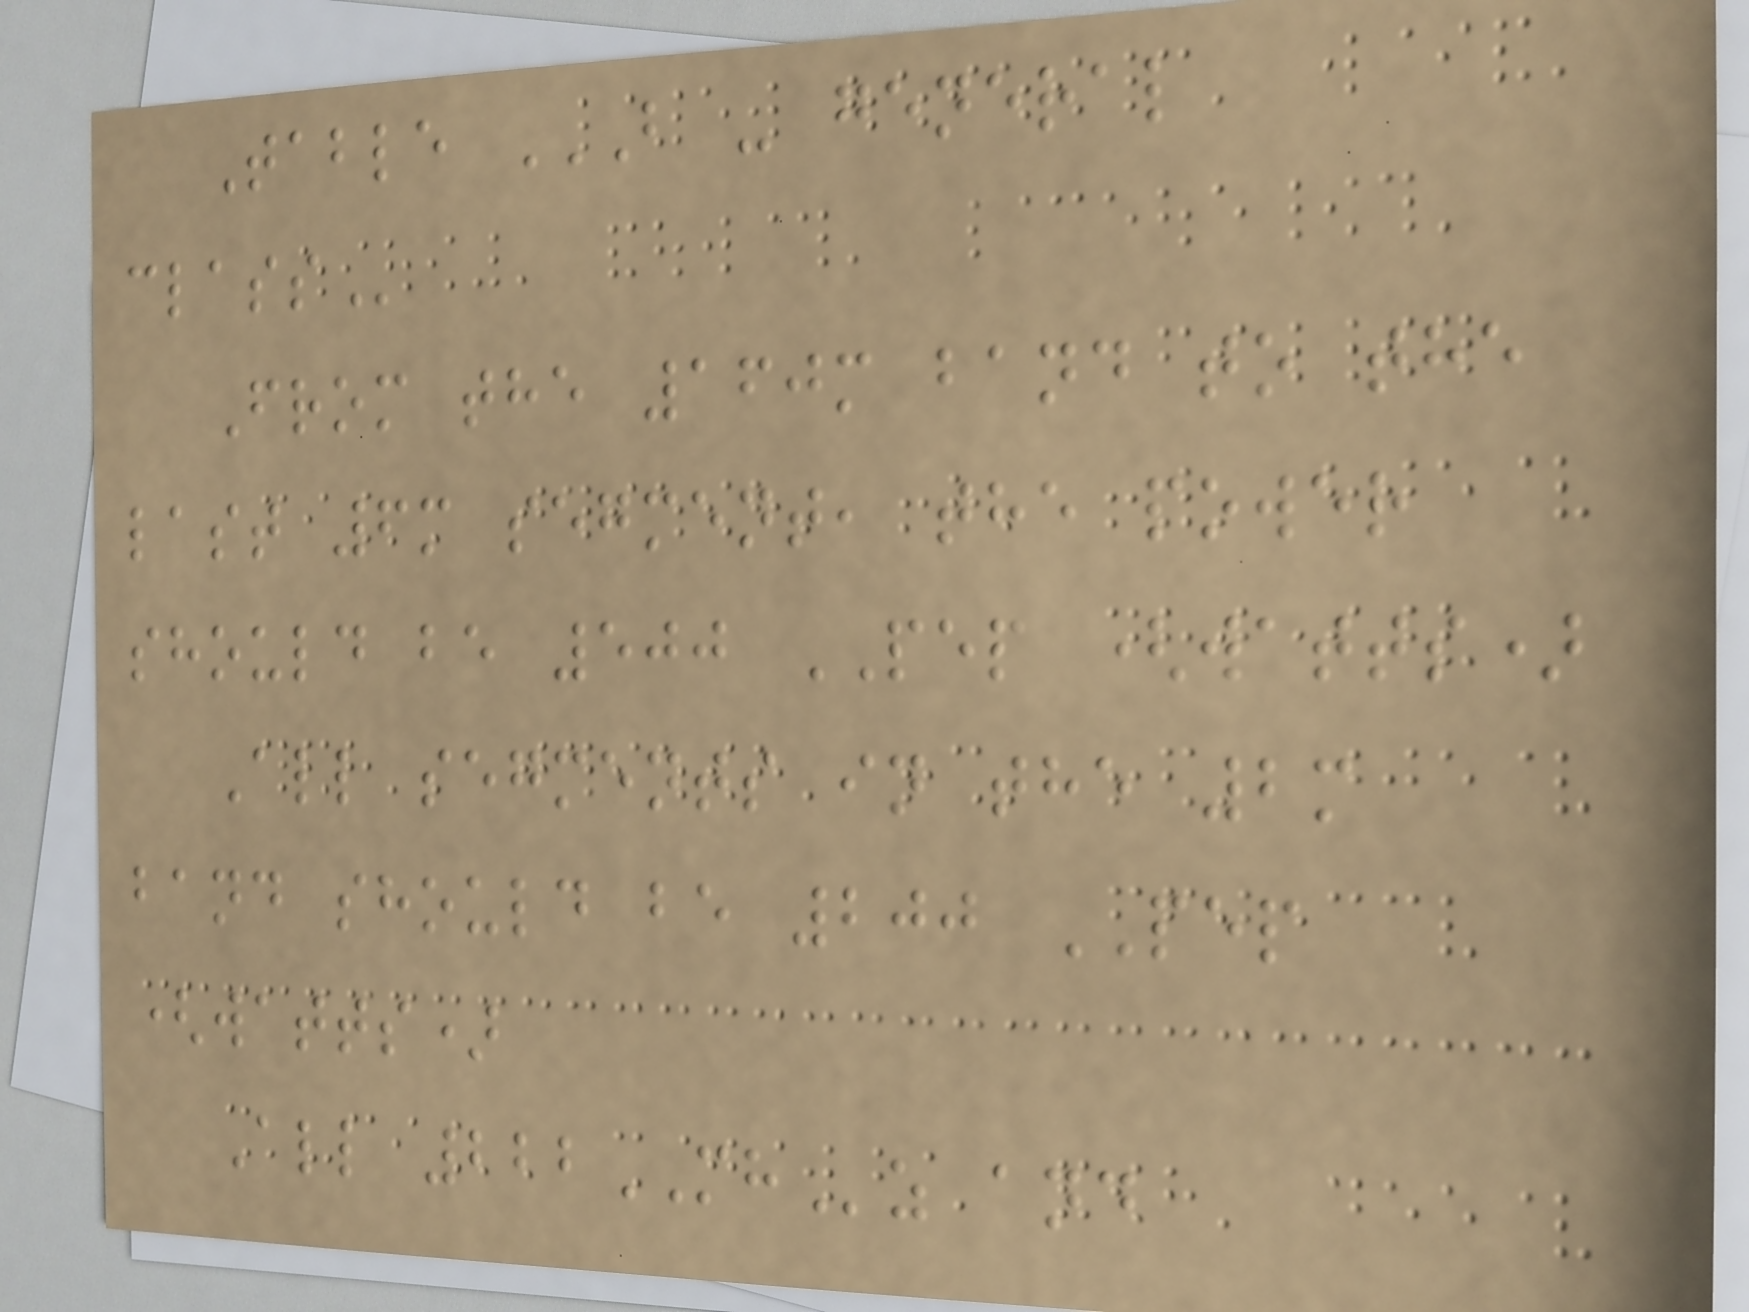Table B - GENERAL
CLASS
From the 160m band to the
last 6m segment, the power
should be 500 PEP (watts)
All segments in the 2m
band should be 200 PEP
(watts)
All 222MHz and
